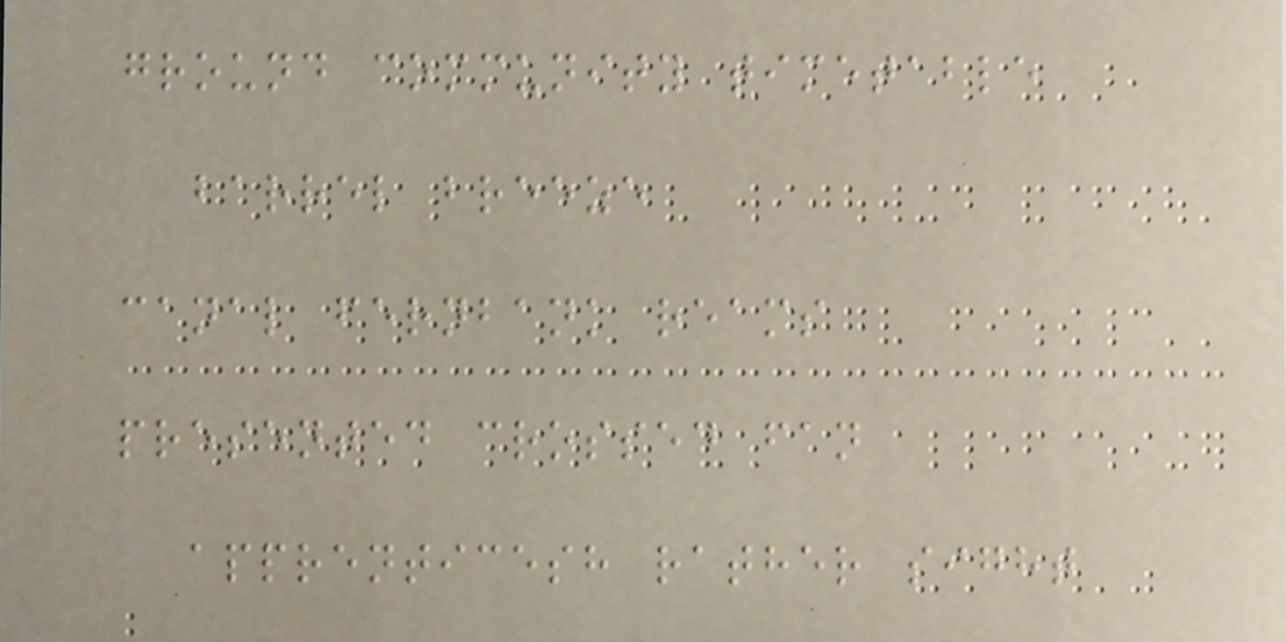ground community timetable
barrel breeze
canal fernbank reams
presented crossed fan
apprenticesh rather sight
